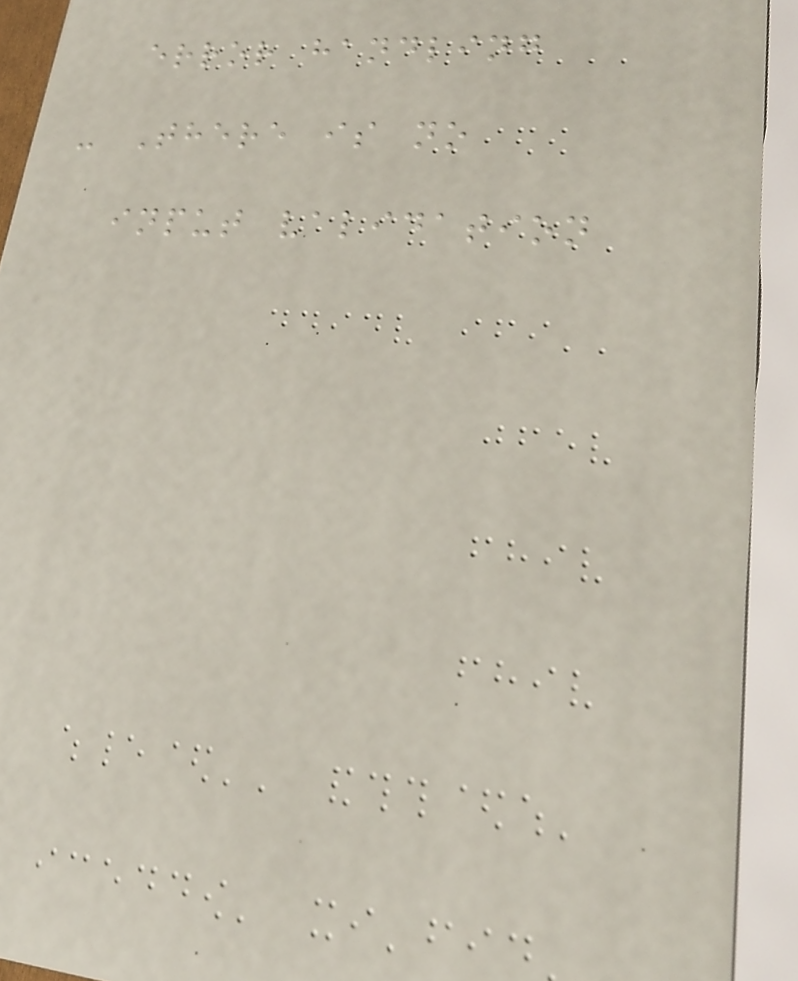error handling
- There is no
input validation
